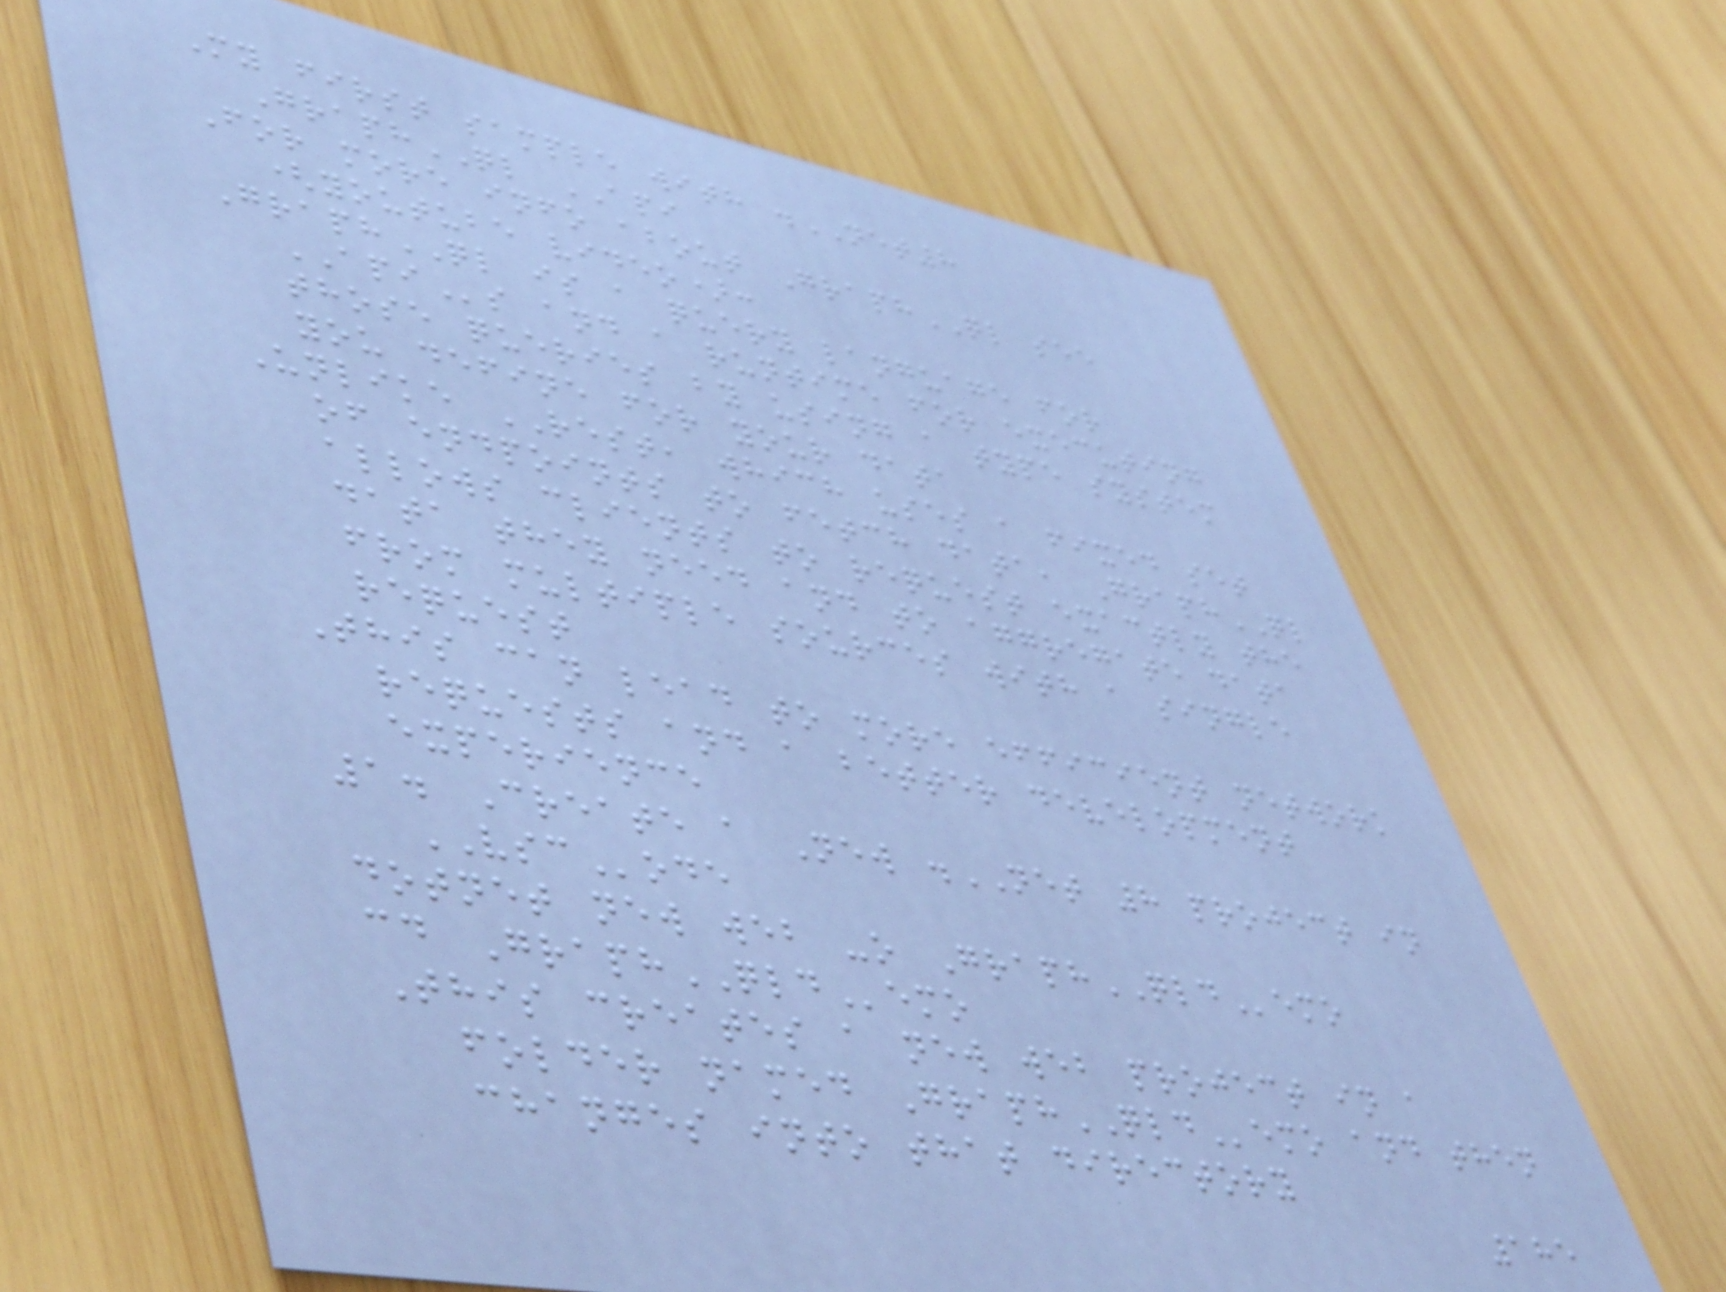My first sample with .NET8
GraphQL API
For more info about GraphQL see
(youtube video):
GraphQL is a query language for
APIs and a runtime for executing
those queries by using a type system
you define for your data
Unlike REST, which uses a fixed set
of endpoints to fetch data, GraphQL
allows clients to request exactly the
data they need and to aggregate data
from multiple sources with a single
request
This can lead to more efficient network
requests and a better development
experience
1. Create a New .NET 8 project in
VSCode
dotnet new web -o GraphQLDemo
cd GraphQLDemo
This creates a new web project in a
folder named GraphQLDemo and then
changes into that directory
185
